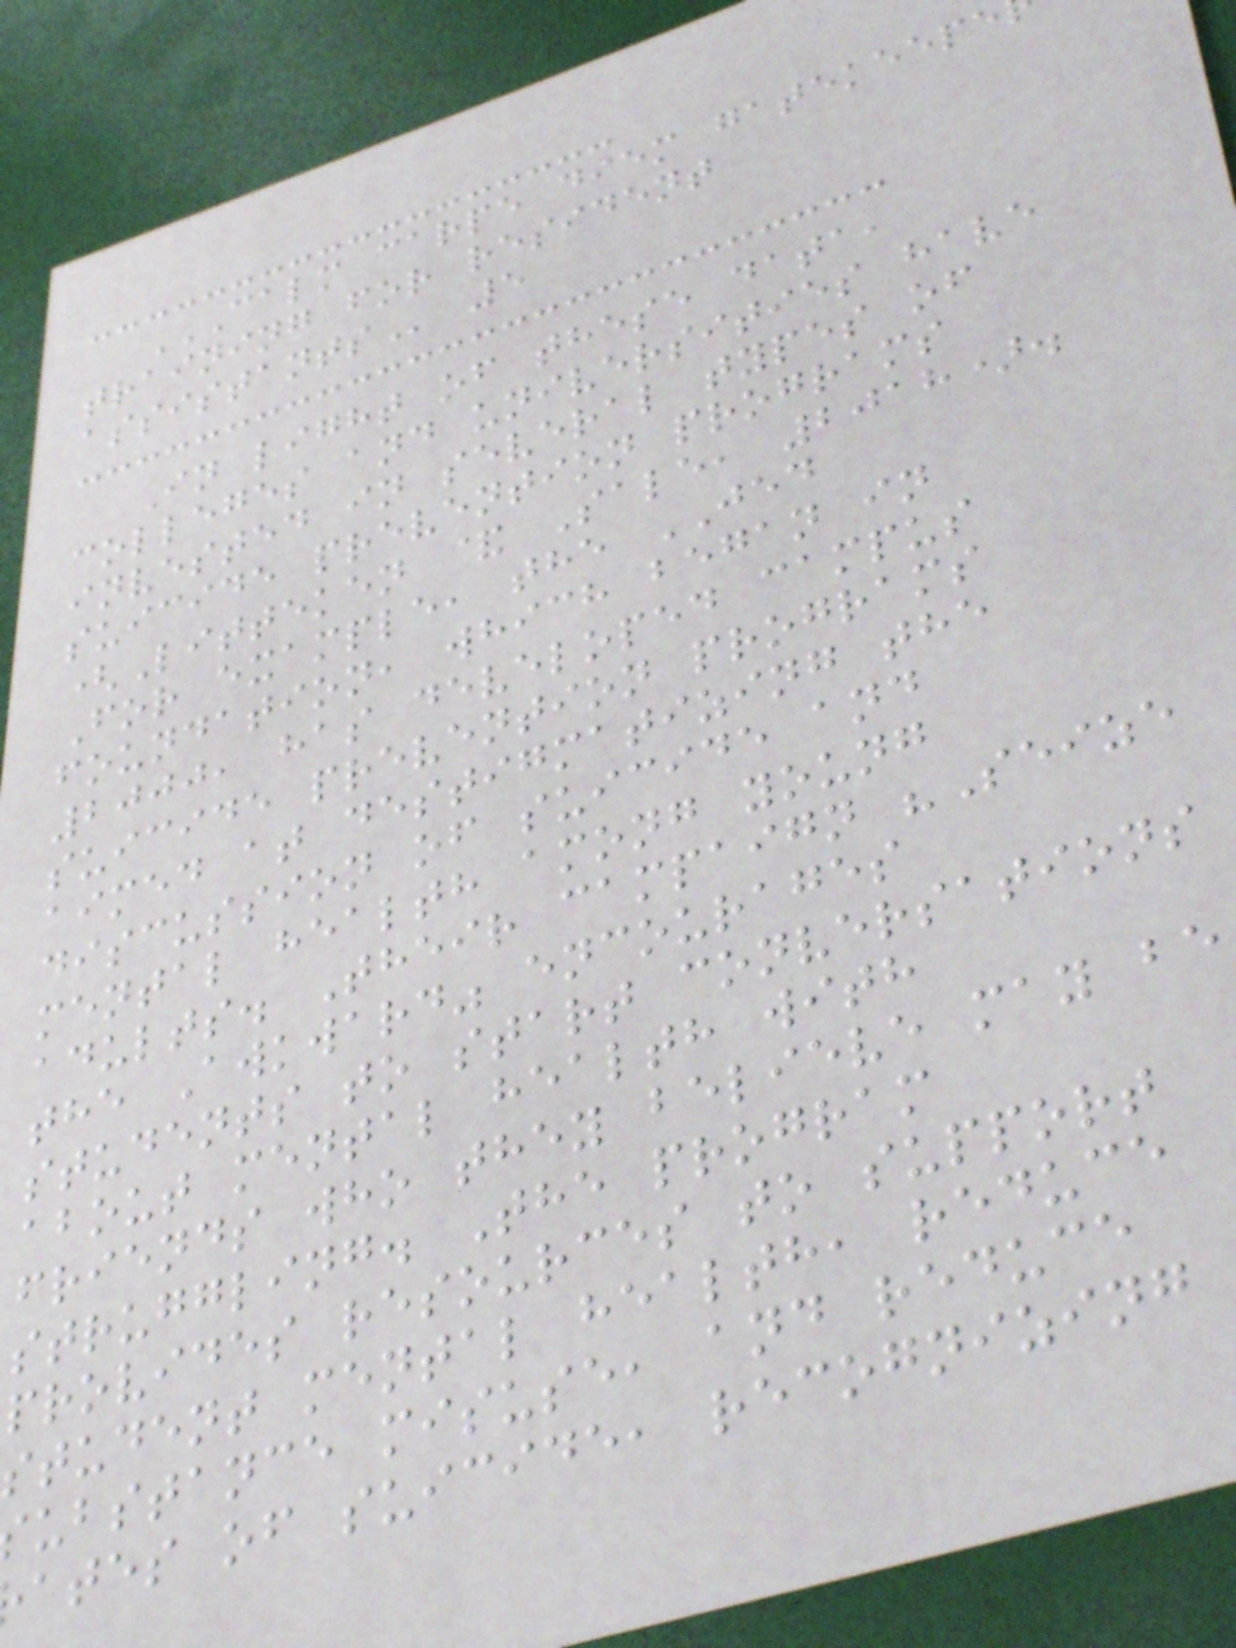training for resident
In light of these data,
colleges and universities have
invested in several types of
suicide prevention programs
(Litteken & Sale, 2018).
For example, the JED
foundation, which began in
2000, has developed campus
suicide prevention programs
aimed at destigmatizing the
discussion of suicide and
mental health among young
adults. Their campaign "Seize
the Awkward" encourages
students to start conversations
about mental health with
friends who they believe may be
struggling. The program
provides resources to support
student mental health, reduce
ubstance misuse, and reduce
ates of suicide, recognizing
